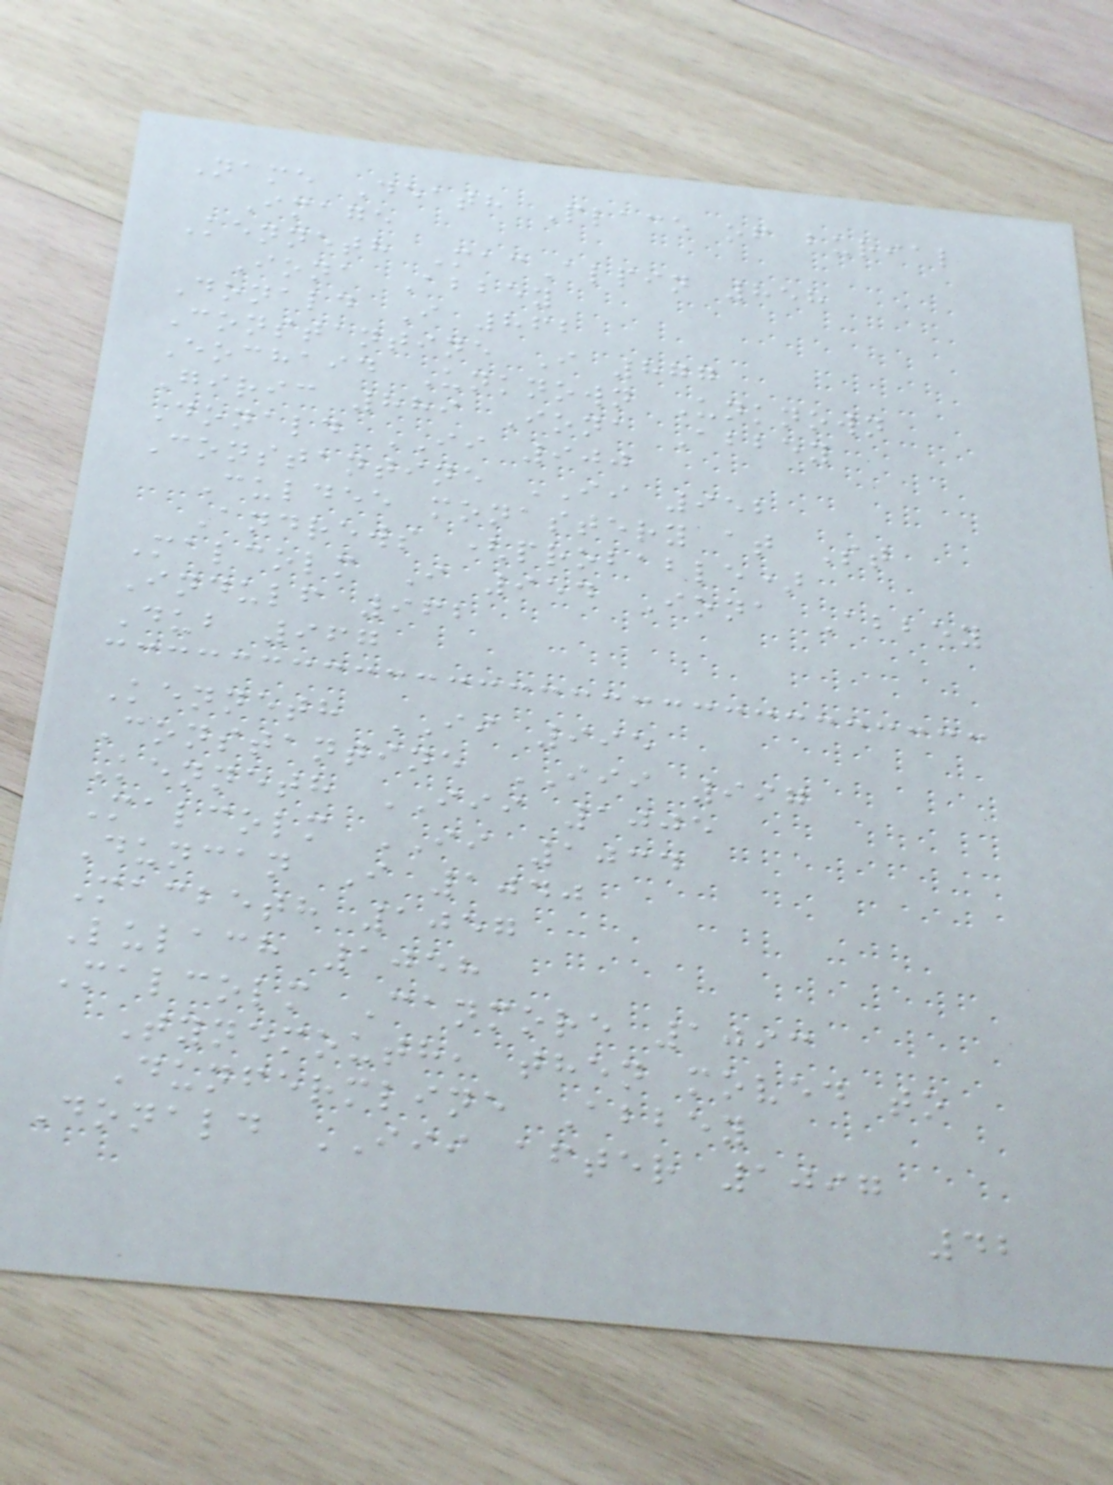Name Death Place of burial
Image
Kenneth MacAlpin 858
Iona Abbey
Donald I 862
Constantine I 877
Eochaid Unknown Unknown
Giric 889 Iona Abbey
Donald II 900
Constantine II 952
Culdee monastery at St
Andrews (probable)
Malcolm I 954 Iona Abbey
Indulf 962
Dub 967
Kenneth II 995
Constantine III 997
Kenneth III 1005
Malcolm II 1034
Duncan I 1040
Macbeth 1057
Lulach 1058
Malcolm Canmore 1093
Tynemouth, then moved to
Dunfermline Abbey
Donald III after 1097
42
